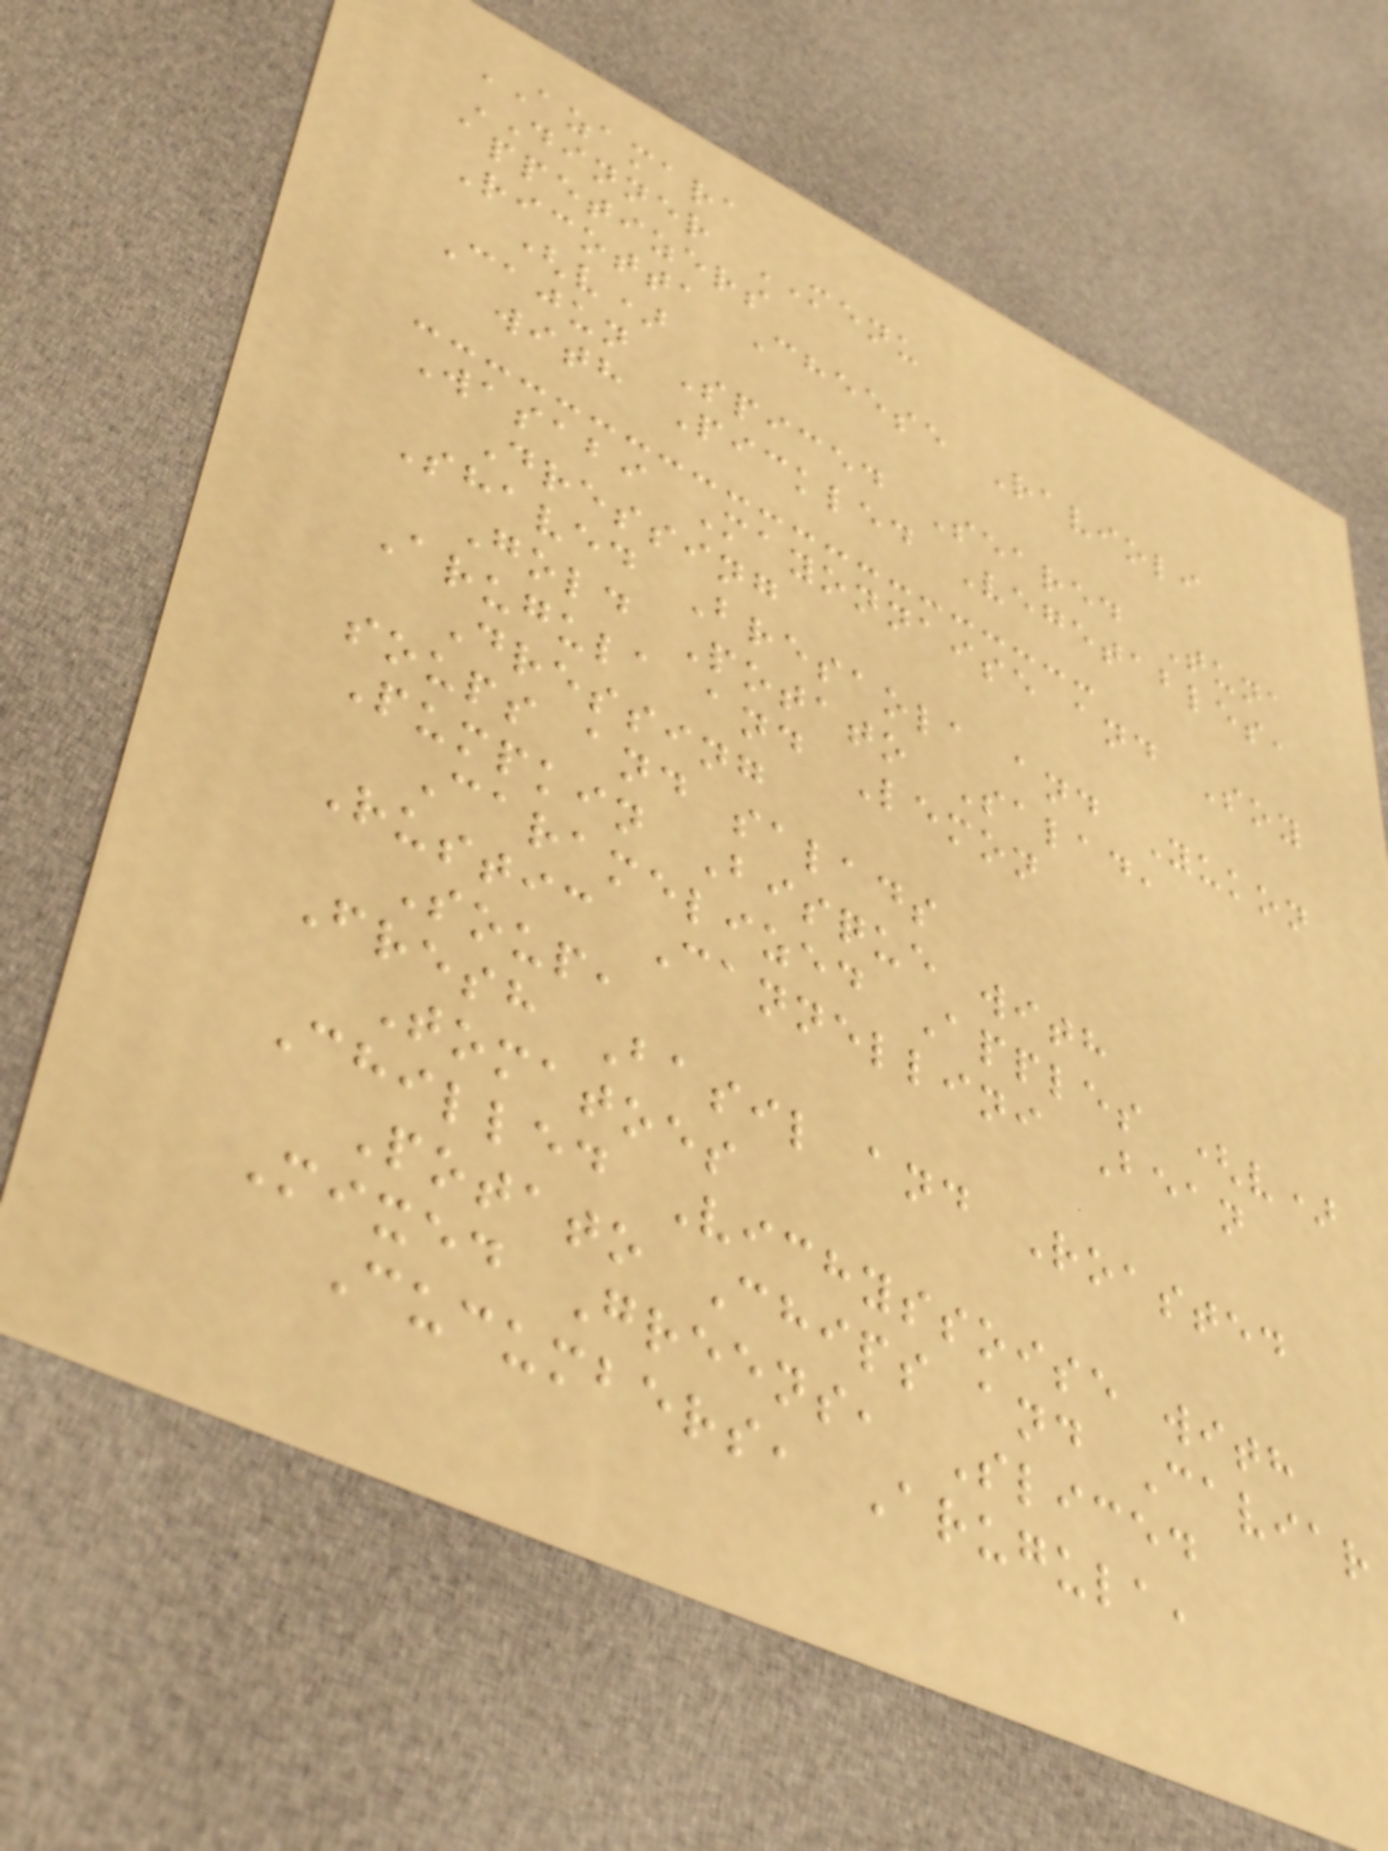AZAMARA
DINNER MENU
appetizers
Ricotta Cheese Ravioli
(v)
Cajun Spiced Seared Tuna
with Pickled Vegetables,
Wasabi Mayonnaise and Soy
Dressing
Shaved Bresaola and Yukon
Gold Potato Salad,
Arugula and Lemon
Dressing
soups and salads
Pumpkin Bisque with
Caramelized Apples (v)
Rustic Cannellini Bean
Soup,
Fresh Basil and Roasted
Tomatoes
Chilled Vichyssoise with
Potato Chips and Caviar
Mixed Greens, Sliced
Cucumbers, Arugula,
